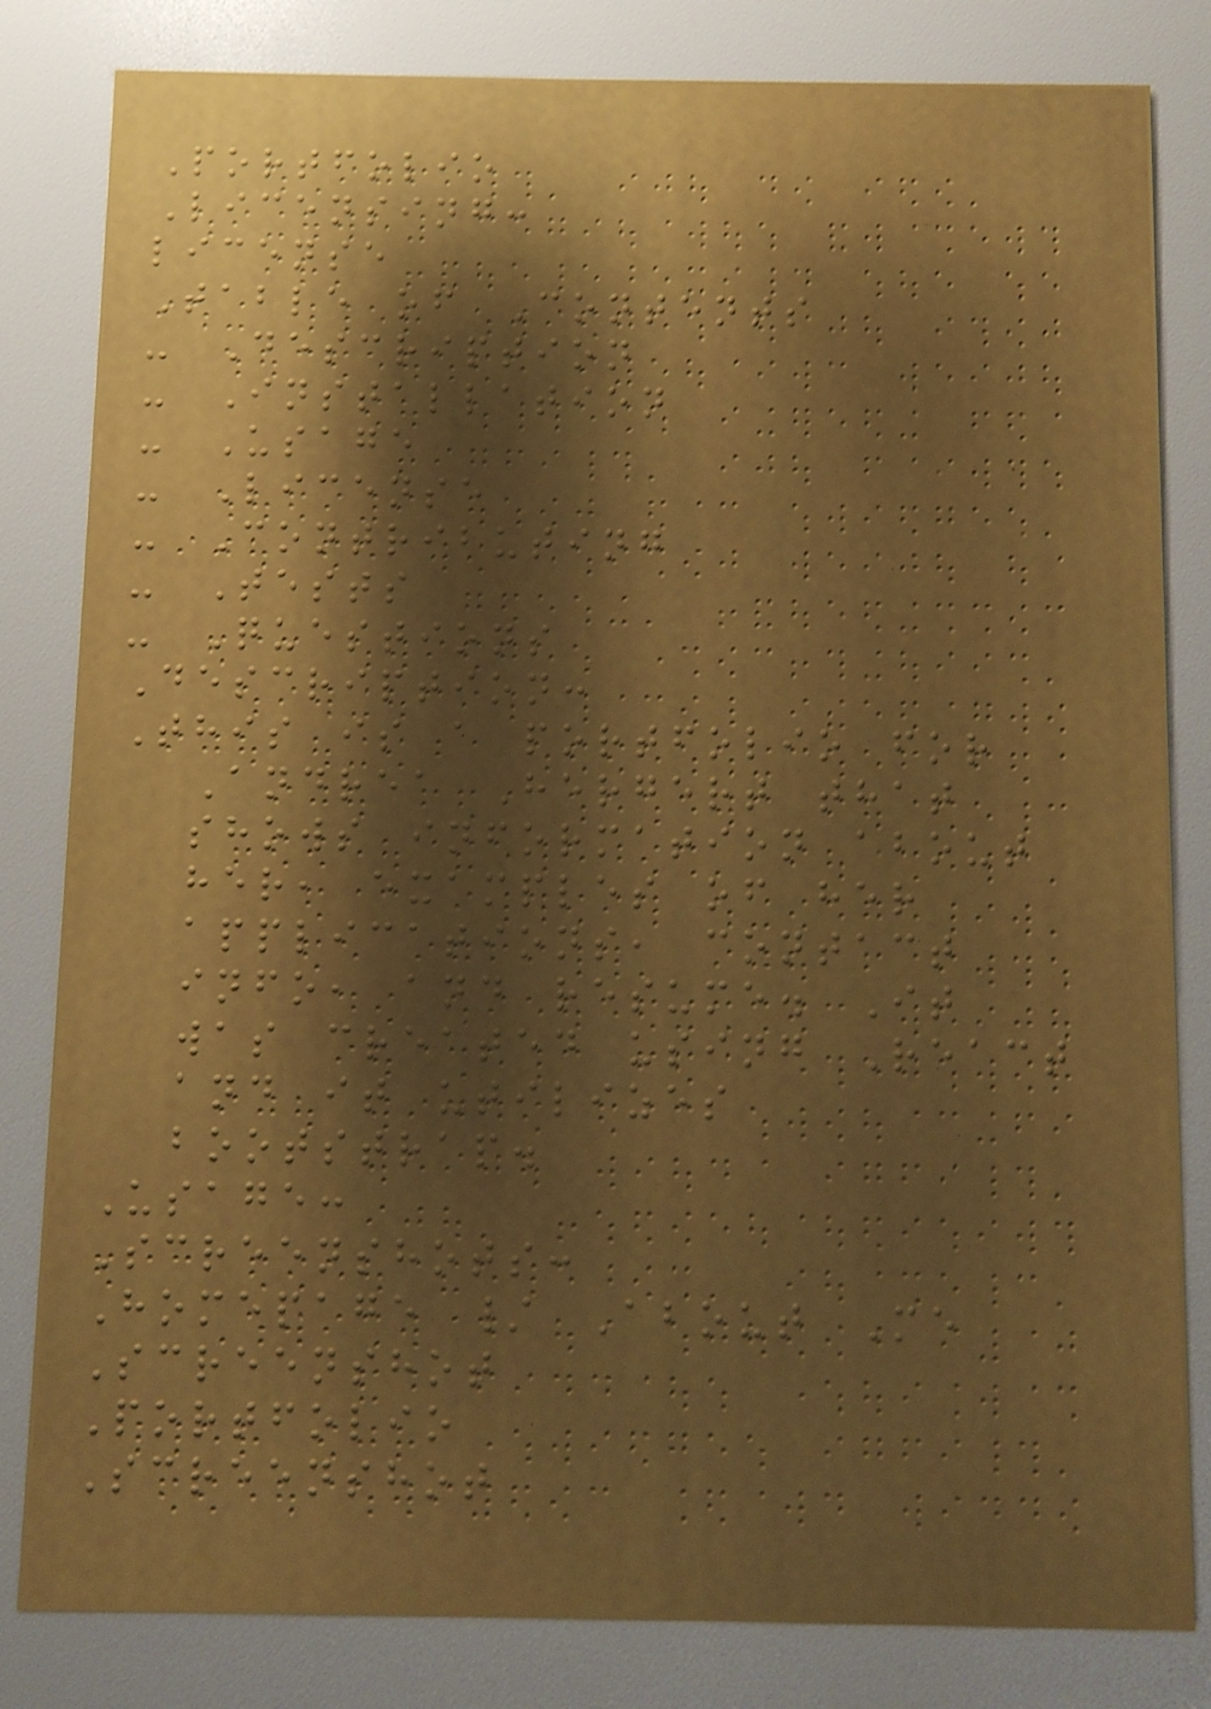Portfolio
Licensing:
license
Table of Contents
- Description
- Installation
- Usage
- License
- Contributing
- Tests
- Questions
Description:
This is a portfolio for
Andrea Hergert that
shows information about
her, examples of her
applications, contact
info, and resume. It
was created using React
and it utilizes
bootstrap.
Usage:
Screenshots:
Homepage / About Me
Screenshot
Portfolio
Screenshot
